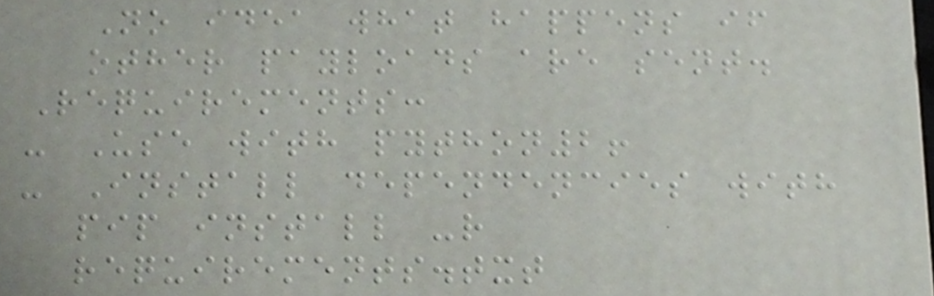No idea what happens if
other payloads are sent.
Requirements:
- Use with python2!
- Install dependencies with
pip install -r
requirements.txt
